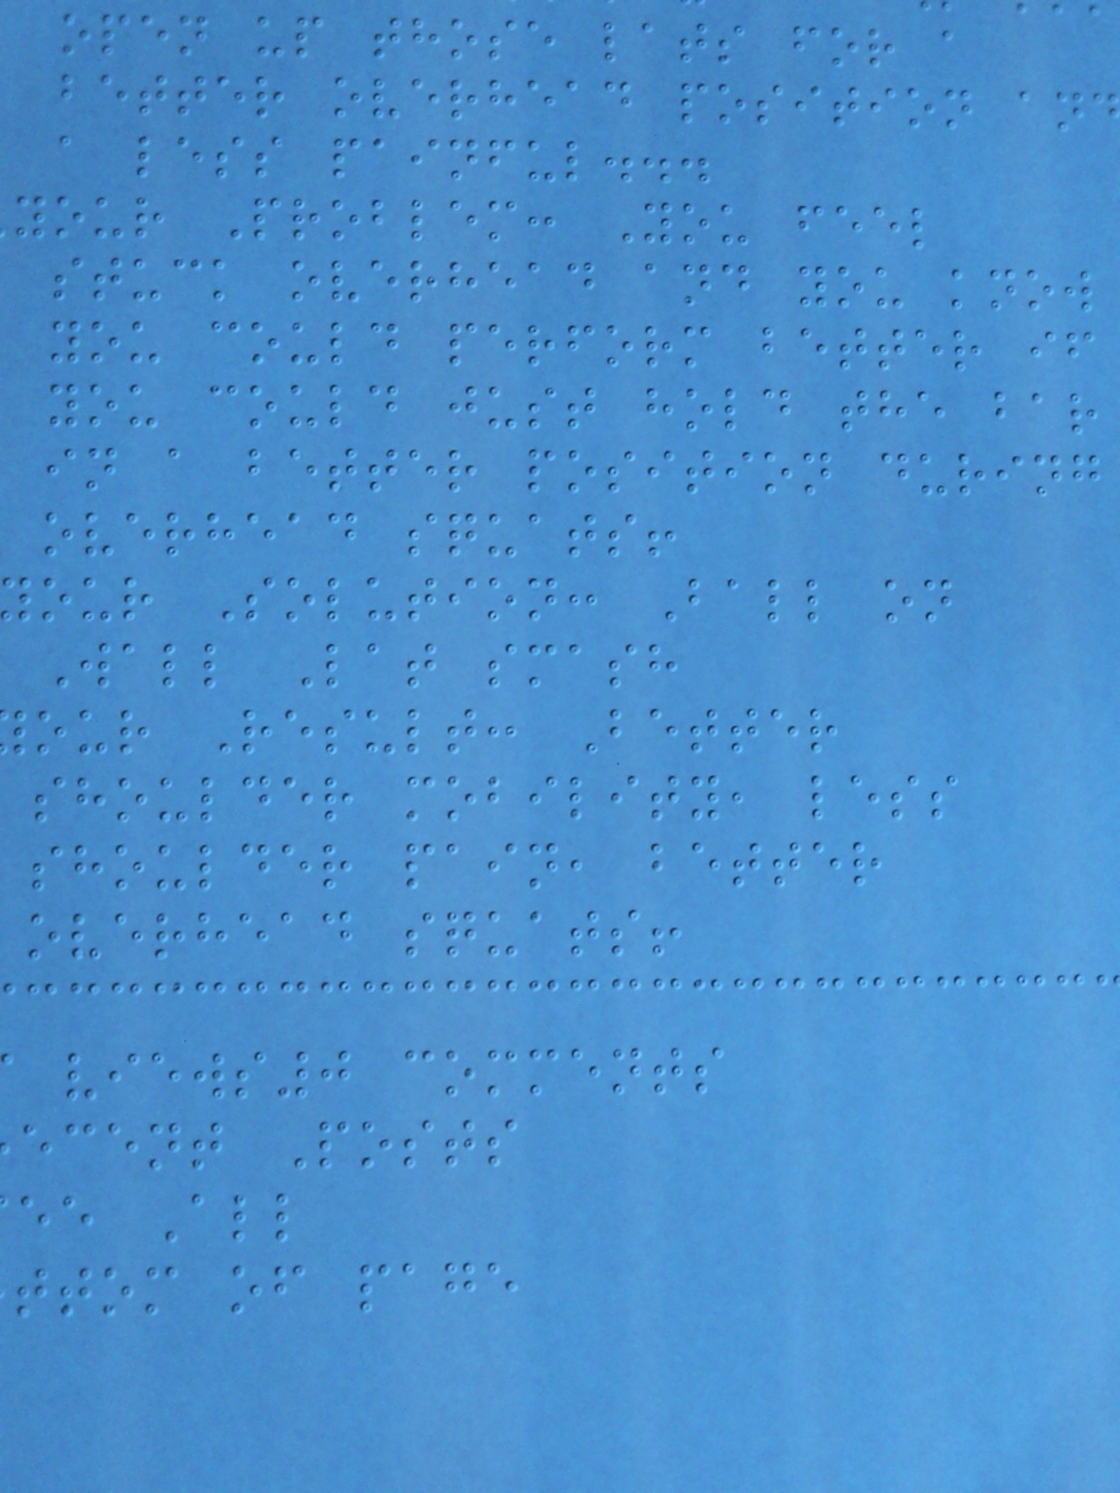open up those lats for a
better overhead position an
a less painful...
your Problem: You feel
stuck overhead and you know
you could perform better if
you could just hold the bar
in a better position during
overhead squats!
our Solution: Ball on
Wall Lat smash
our Result: Better
shoulder mobility, less
shoulder pain, better
overhead squats!
views0 comments
ecent Posts
ee All
ttom of page
